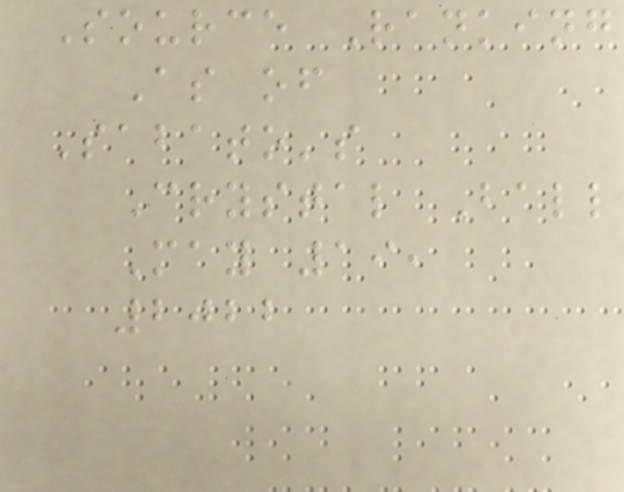Source Ranking
As of
Sabato's
Crystal Ball
May 19,
2022
